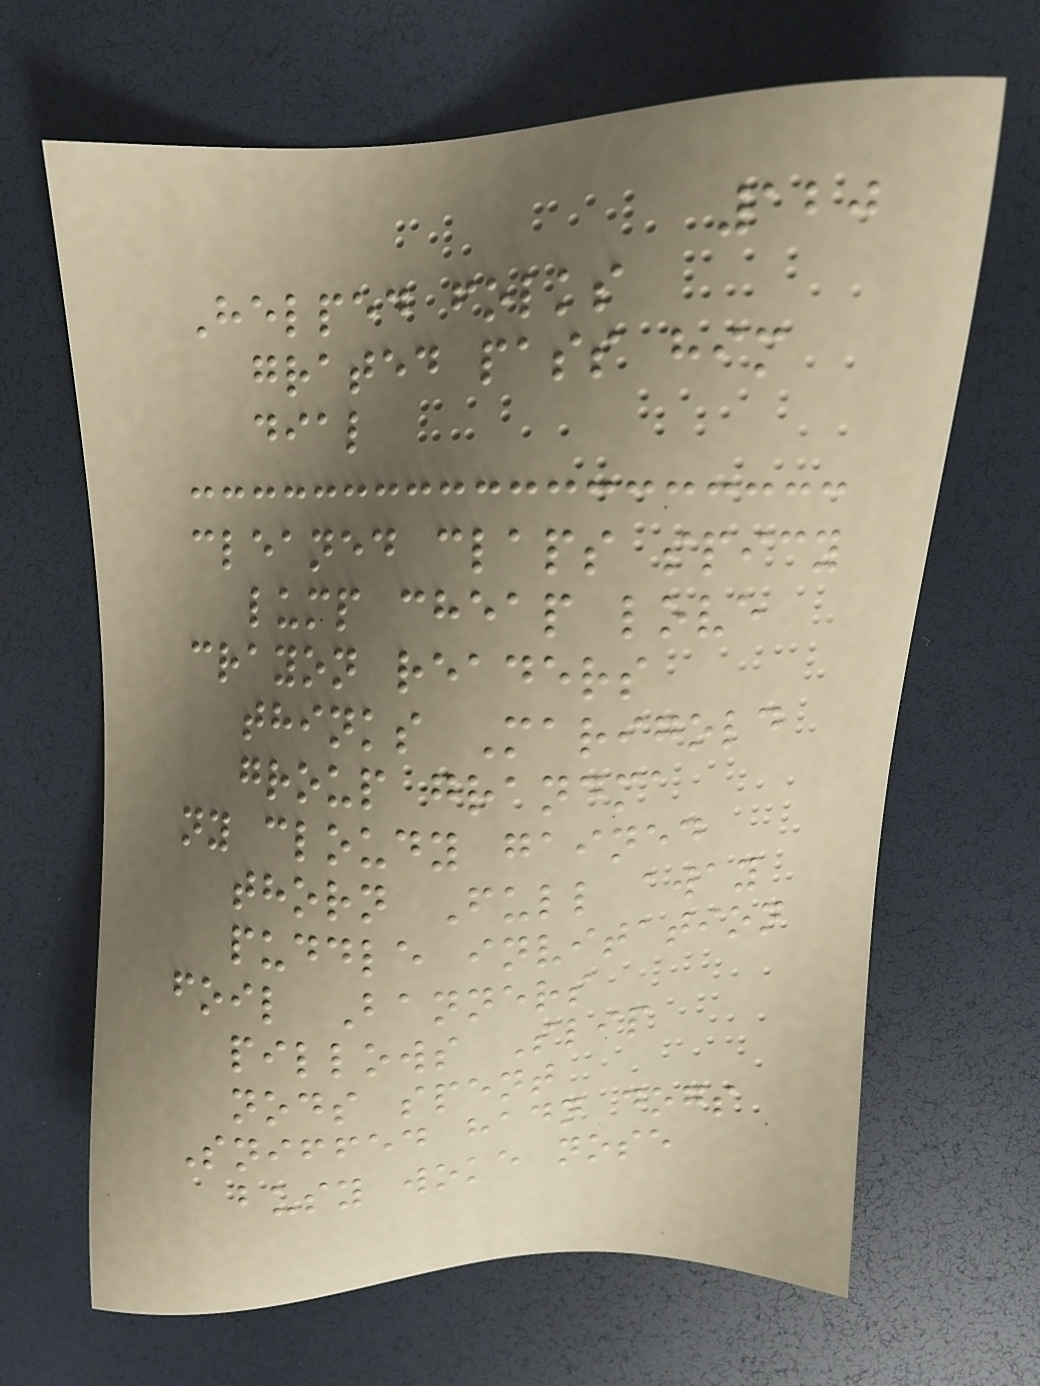120
Helped folks
grated pass him
dial
cleaned claps spicy
lump cheap love
crayon readers
thinks Marigold
group grandma
ny cloudy gained
thorn Full away
puddle invitation
foil Banners
pillows Slip
nods spent
Sniffed hadn dogs
busy woke nose
